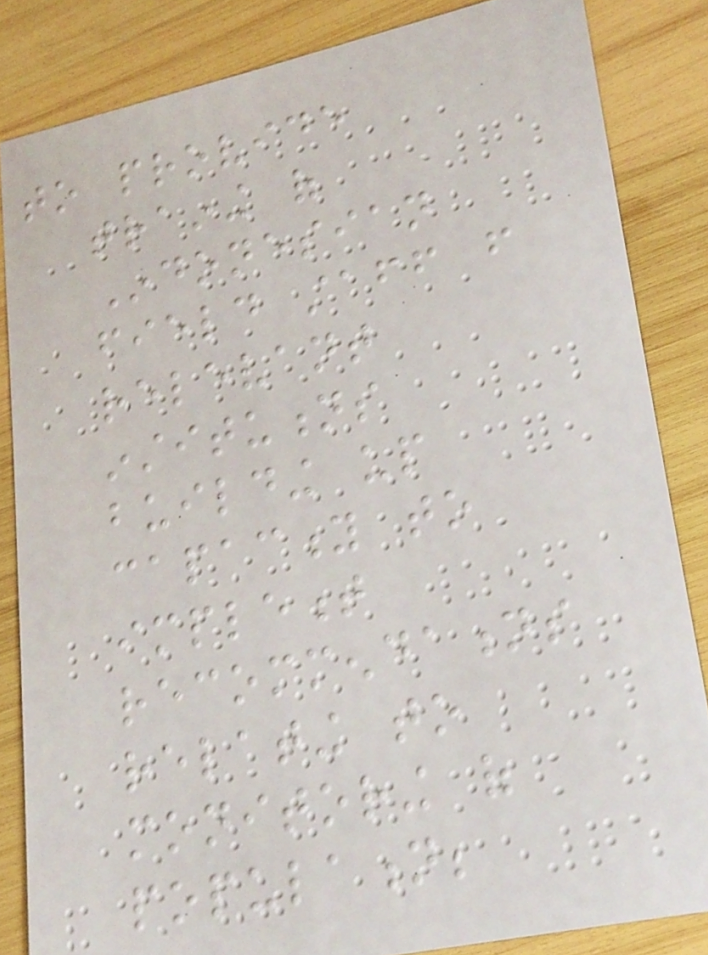to provide
training of
Indonesian
field staff from
relevant
institutions
building up
capacity to
implement
recommendations
relating to
monitoring of
population;
